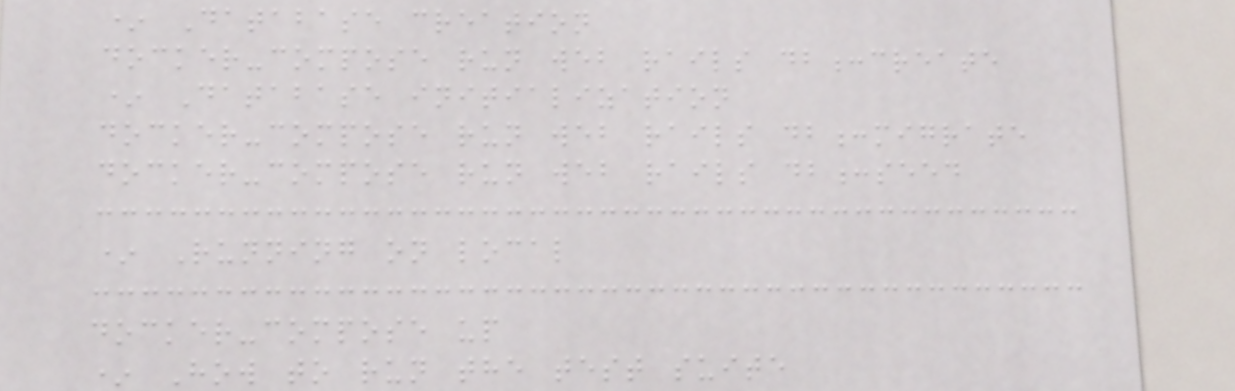* Database creation
docker-compose run web rails db:create
* Database initialization
docker-compose run web rails db:migrate
docker-compose run web rails db:seed
* Running on local
docker-compose up
* How to run the test suite
